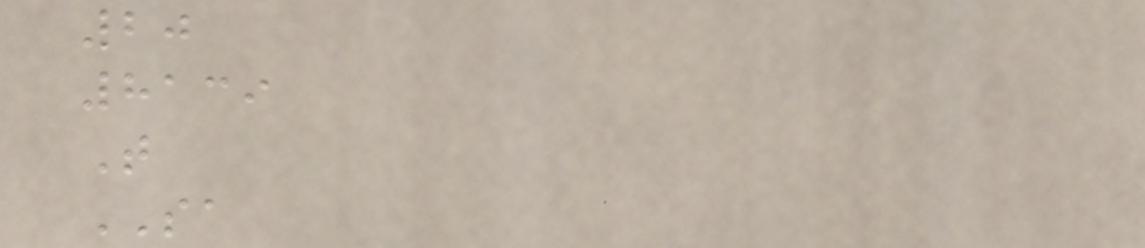20
8139
T
SA
